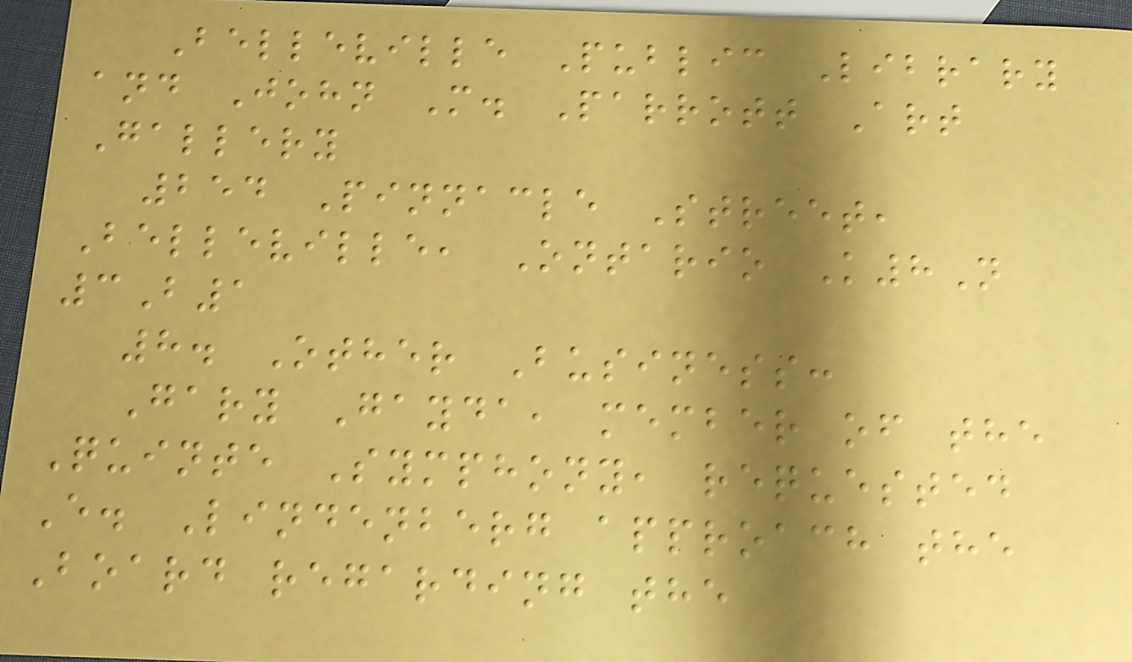Belleville Public Library
and John M. Parrott Art
Gallery
254 Pinnacle Street,
Belleville, Ontario K8N
3B1
8. Other Business:
Gary Gayda, member of the
Quinte Symphony, requested
E. Lindenberg approach the
Board regarding the
